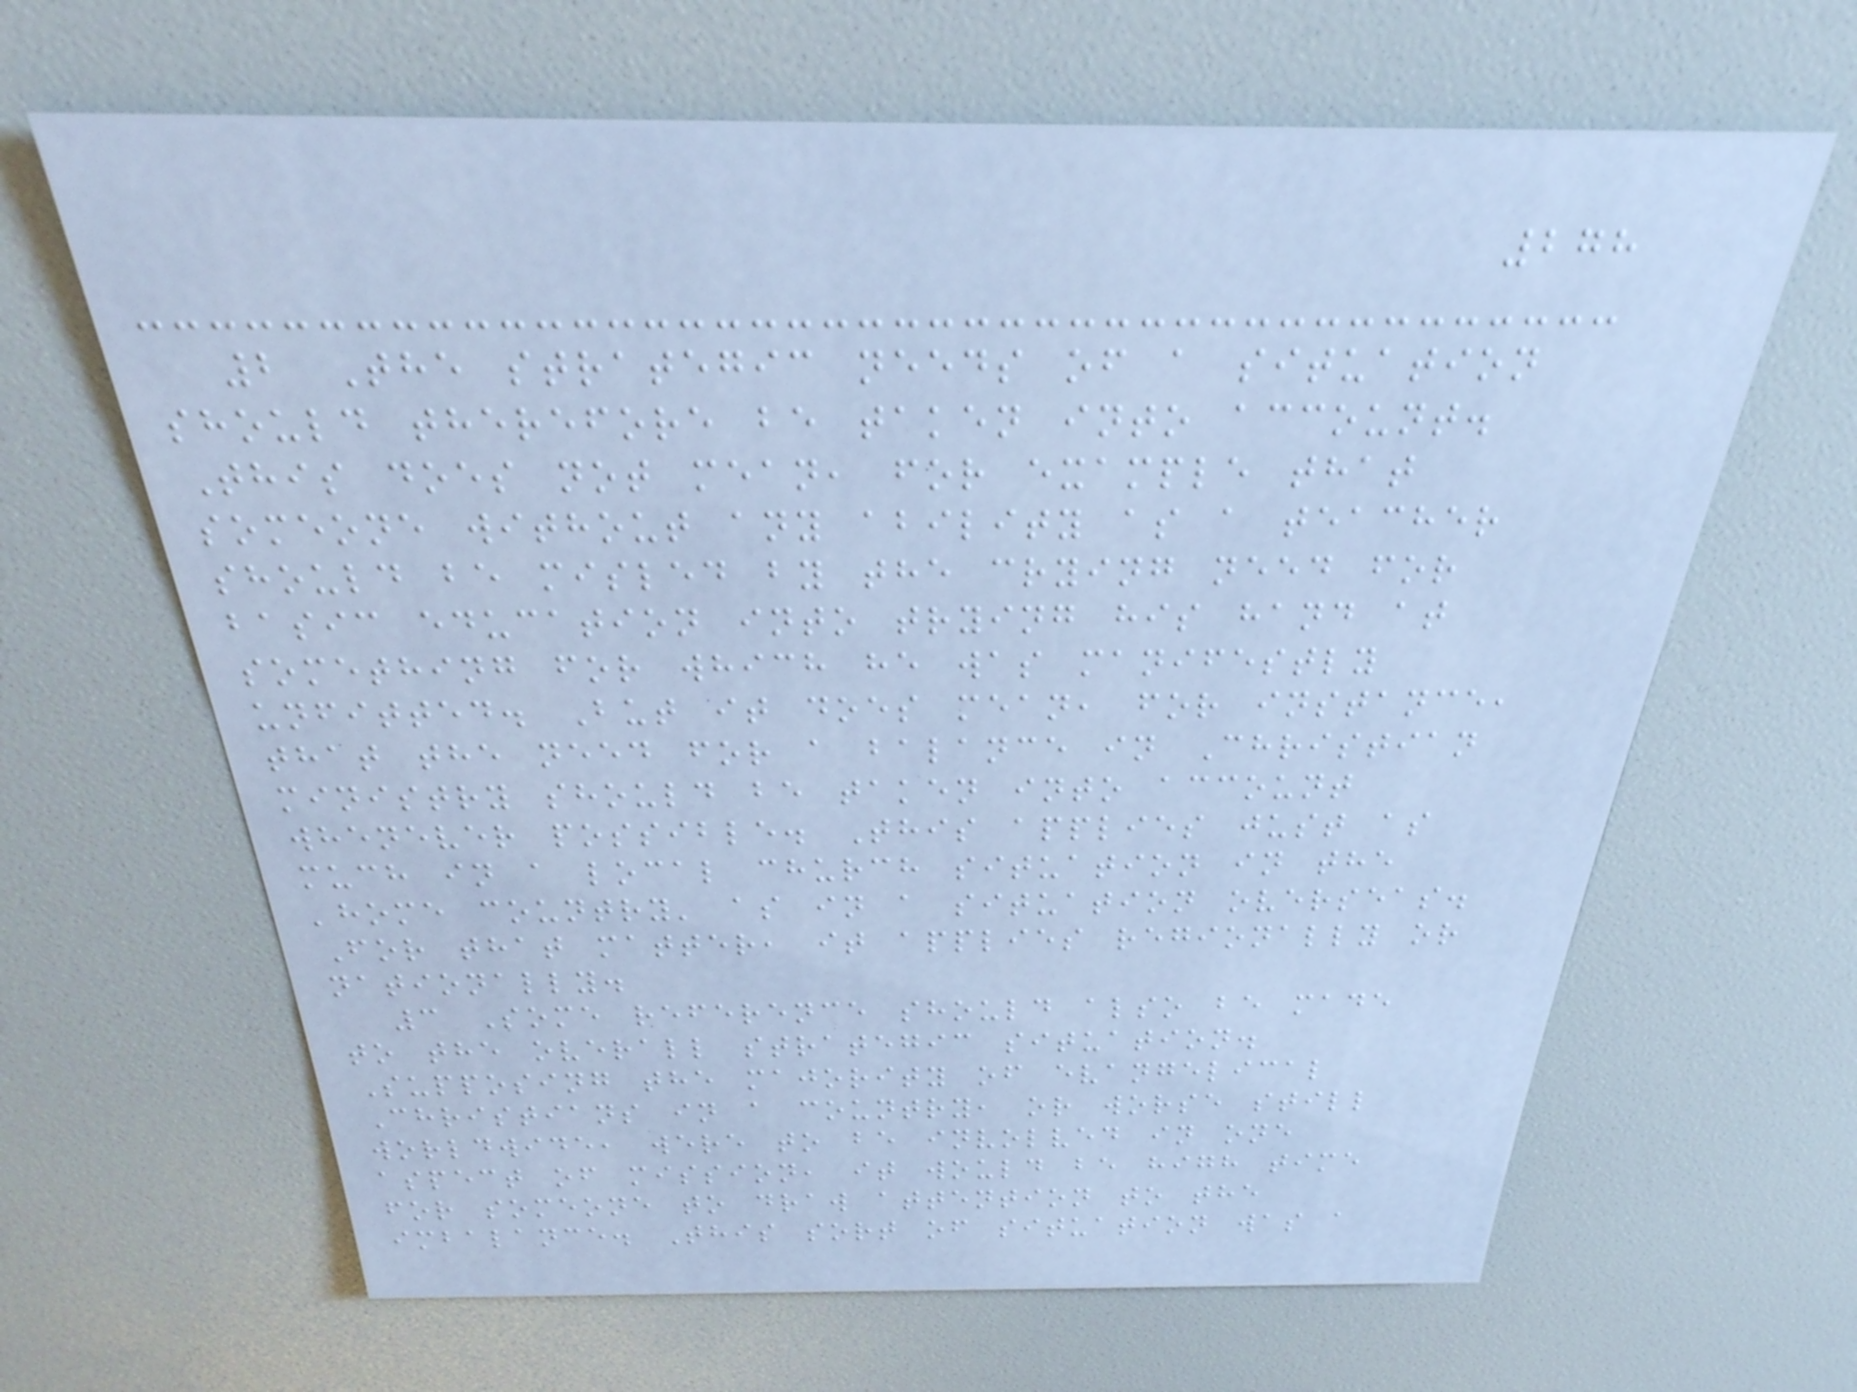278
2 The strategic needs of a situation
should therefore be taken into account.
This does not mean, for example that
someone without any ability as a teacher
should be misled by the crying need for
basic education into trying his hand at
something for which he was manifestly
unfitted. But it does mean, for instance,
that the need for a balance in Christian
ministry should be taken into account
whenever possible. This applies just as
much in a local church situation in the
'home country' as in a situation overseas.
For that matter, it applies regionally or
nationally.
3 Some reference should also be made
to the overall strategic situation.
Supposing the majority of evangelical
Christians in a country, or worse still
worldwide, were to be involved in one
aspect of mission, it would be high time
for someone to draw attention to the
imbalance. This sort of situation was a
